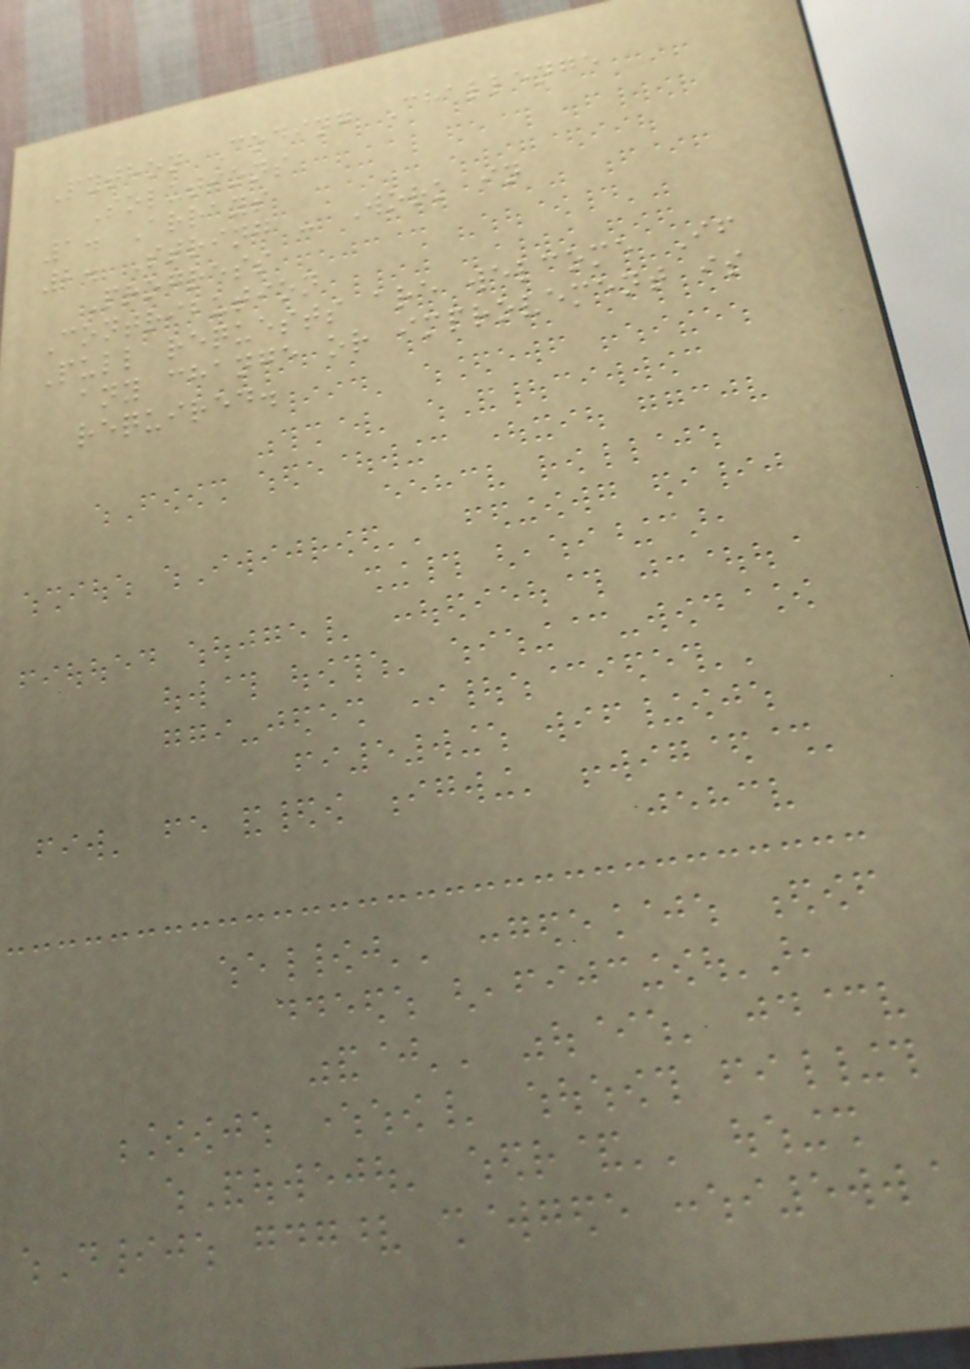Python Coding Challenge
Solutions
1. Arrays
2. String - Work in
Progress
Contribution
Pull requests are welcome If
any change or improvement is
required.
